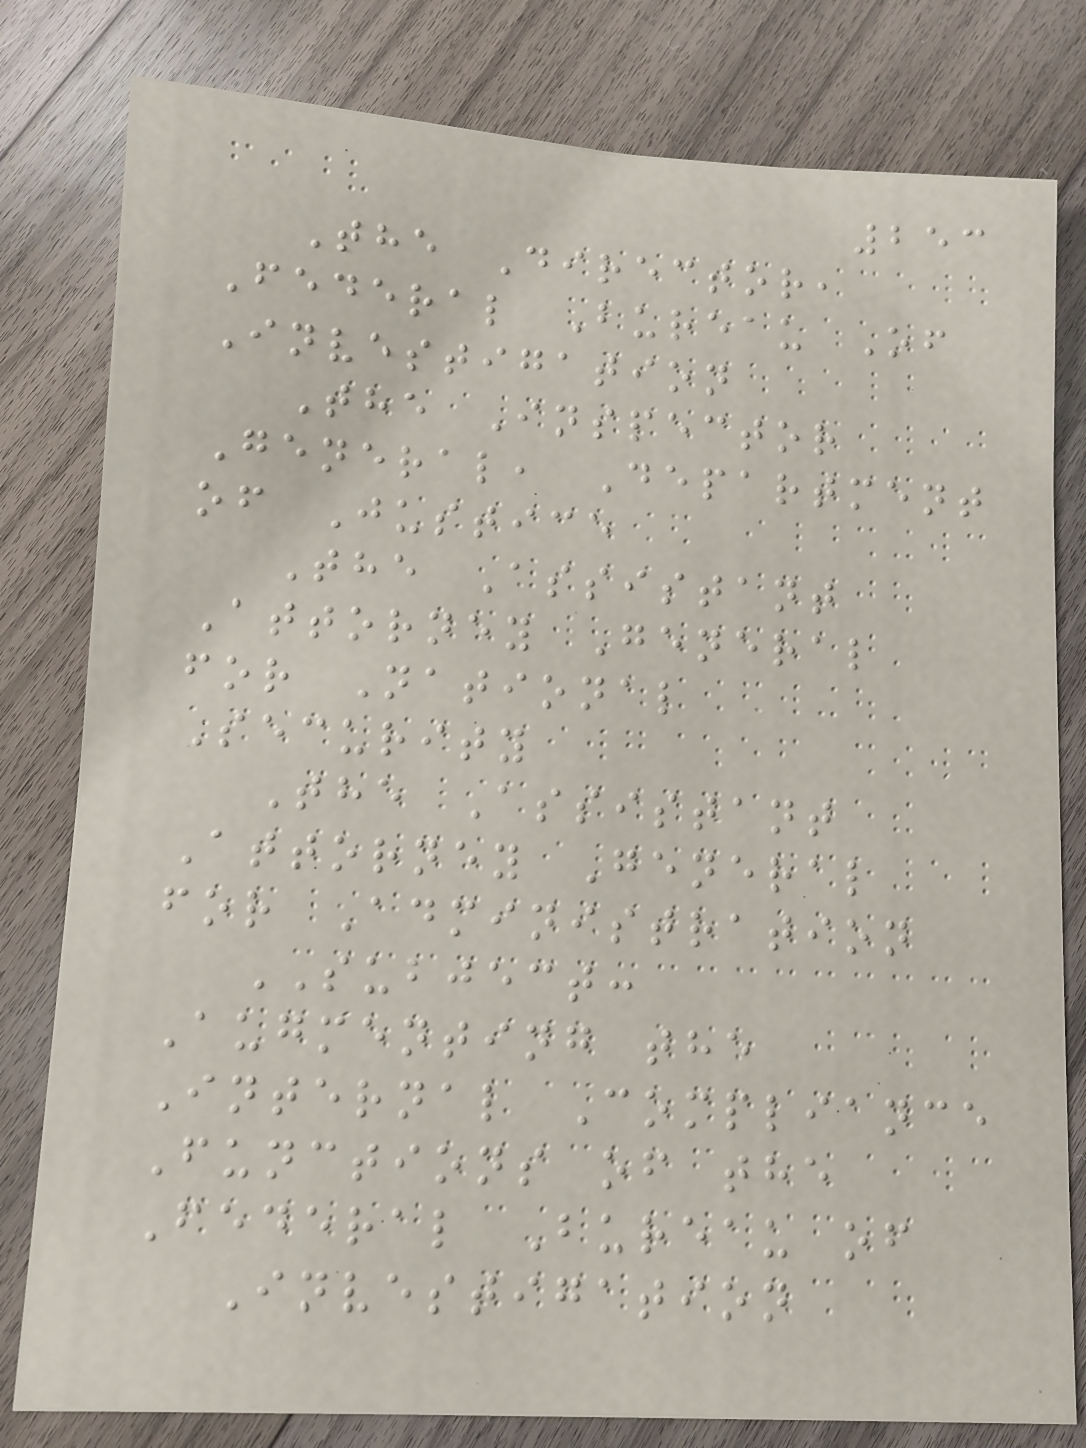253
The Director,
Federal Bureau Of
Investigation
The Inspector
General, Department
of Justice
The Assistant
Attorney General
for National
Security
The Assistant
Attorney General
for Administration
SUBJECT:
Augmenting the
Internal Compliance
Functions of the
Federal Bureau of
Investigation
